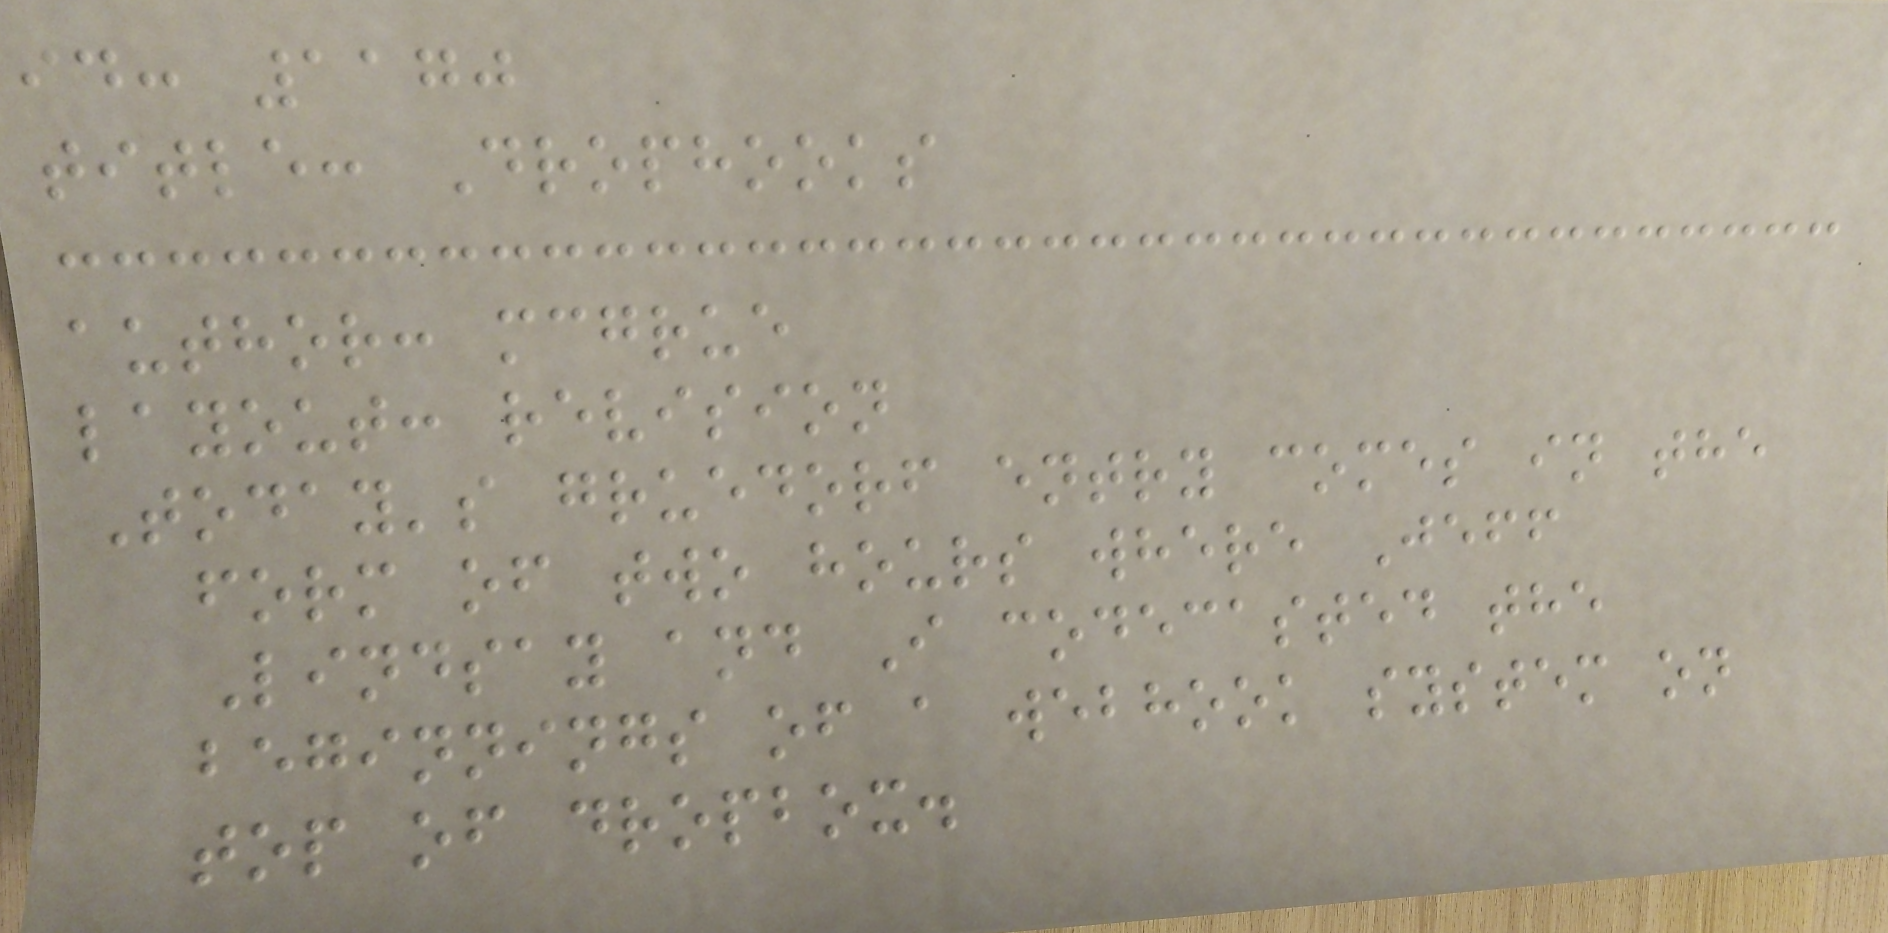id: 1170
title: Drophooks
author: mcgrue
layout: revision
Today's gruedorf entry comes in the
form of two hours where Jeff
Lindsay and I codecasted the
beginnings of a webhook system on
top of dropbox.
